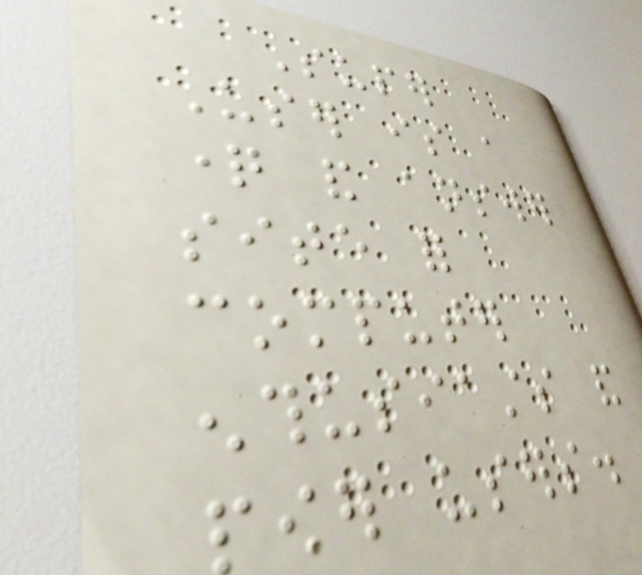Super
User is a
question and answer
site for
computer
enthusiasts and
power users.
